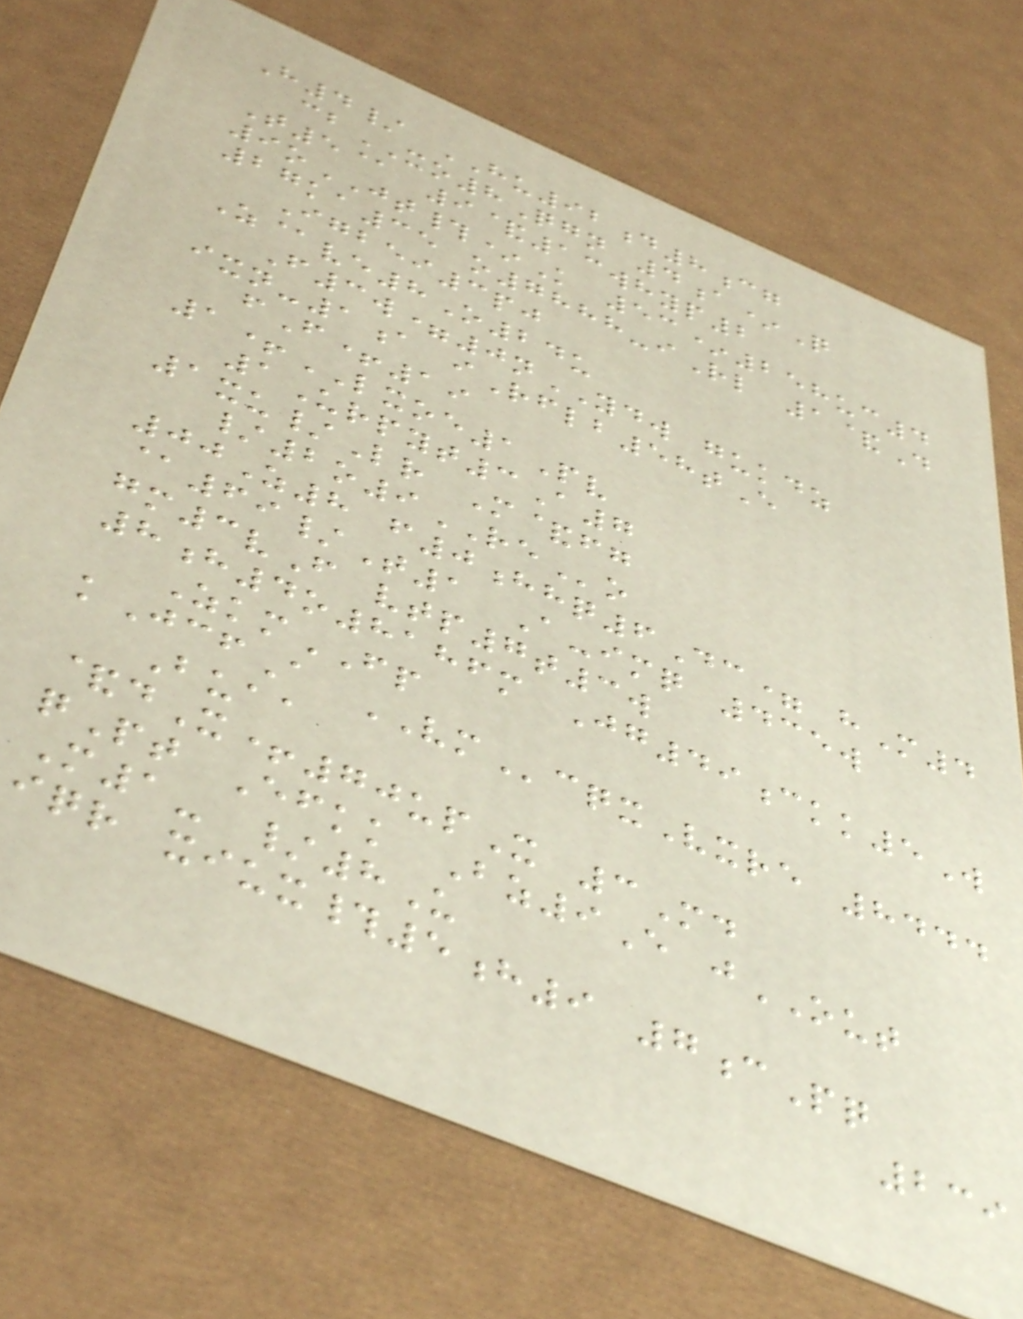H4/ HU92d8cg
cbXO8Qgn 4a*Q
T5@ 9&13whyp2
9oJT#*K 53*258uc4
27ka35 o7888-iRl 1&D
Igbei3pj
Z@ve8O24u
F3w=0nYDW gukdz
ixn-1a iRflb58tE
fF+19
1+LXOE1Pv
1Urpyt3A7
1xu/Lr M&fg
/2o9REo
00Z8 f0hhq6Dc= hM4
@69/T1 A-imq 435w
gm3vF vtp7t3w
8h4o8186m Jg49ckk5W
ZkmFP
kJcfA VMcqxVxre 8444
Buaa
&dX+70upX 3Md
qPt Efkk Bz9E jOUT
M1- /8U
iqr xiux#5h9 7cPq
239
